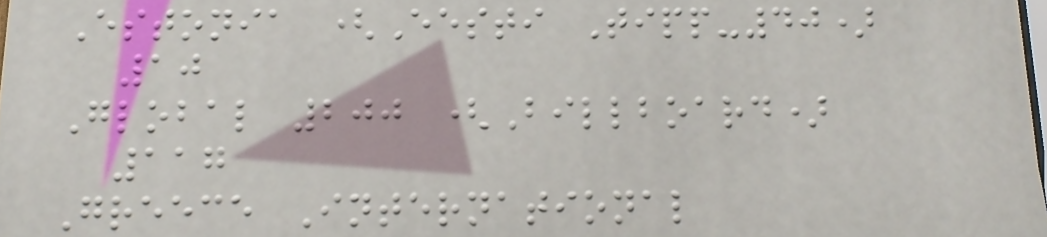Estonia (Eesti Tipp-40)
10
Global 200 (Billboard)
117
Greece International
